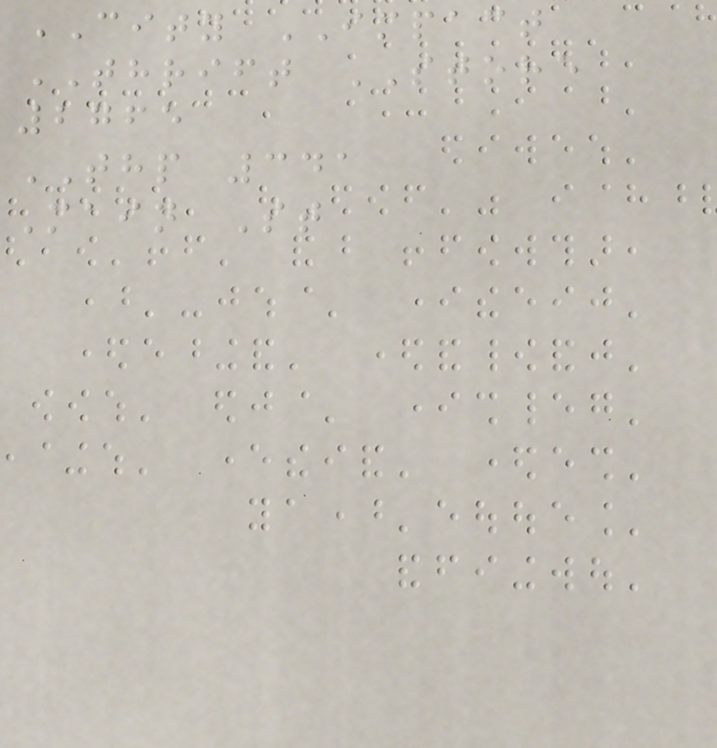CITY IMPACT
THRIFT STORE
2765
THP 341
Main St
